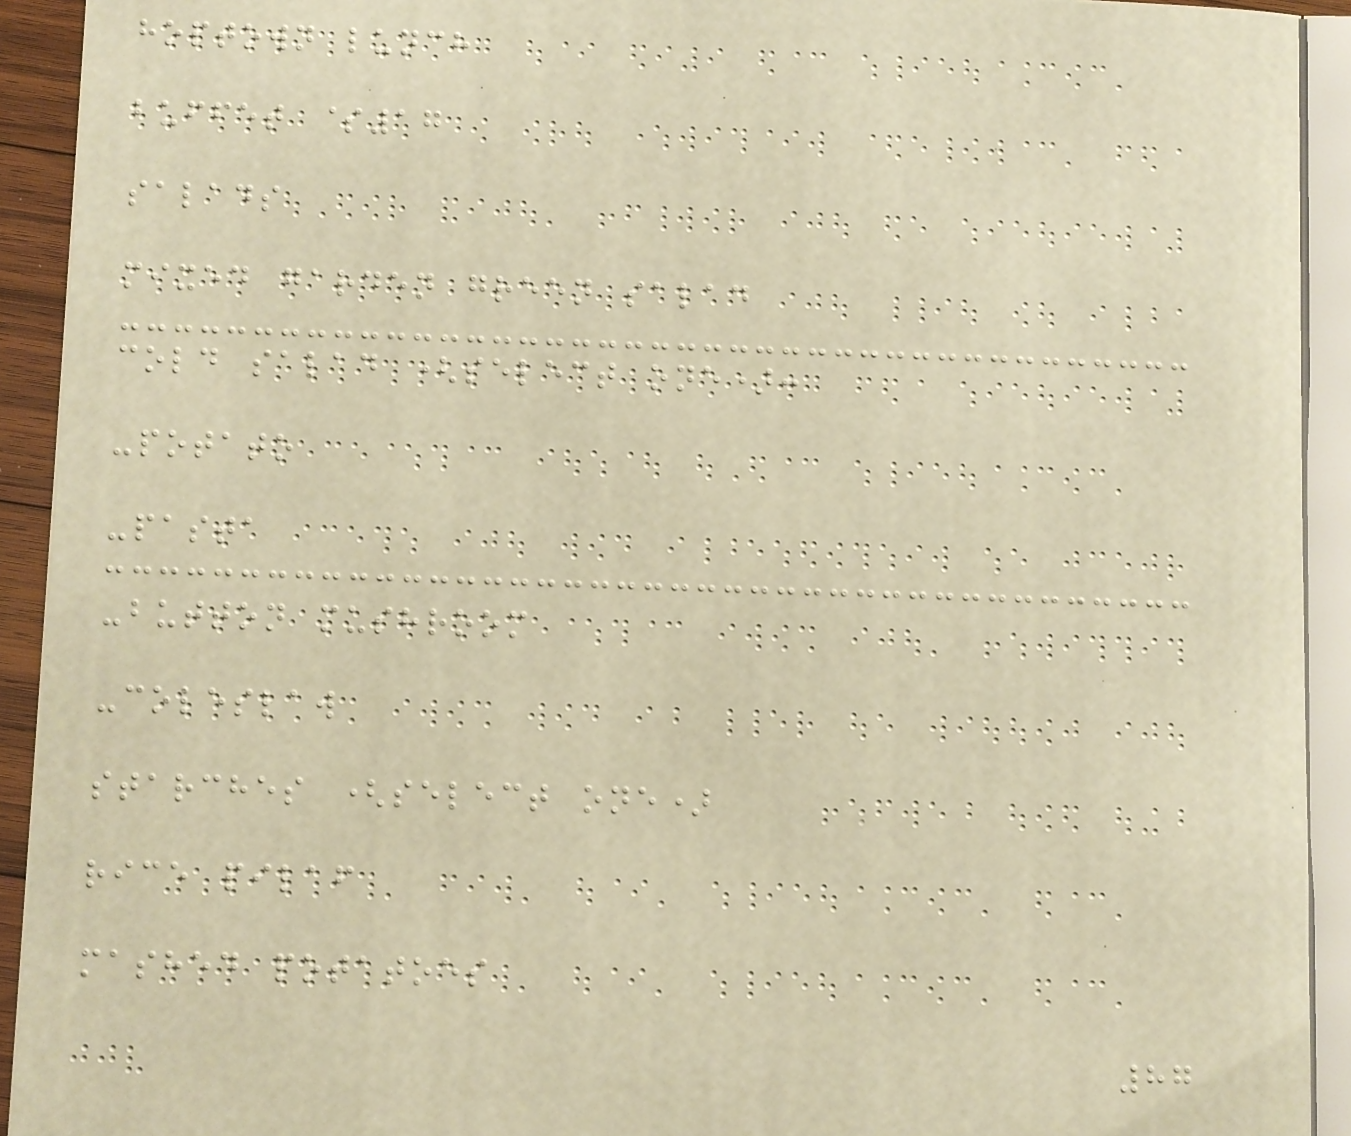hoptown lunch
buffet $17
salads
mixed garden green salad
cold salad (select one):
-potato
-pasta
-button mushroom
-coleslaw
starches (select one)
rice pilaf
mashed potatoes
87
